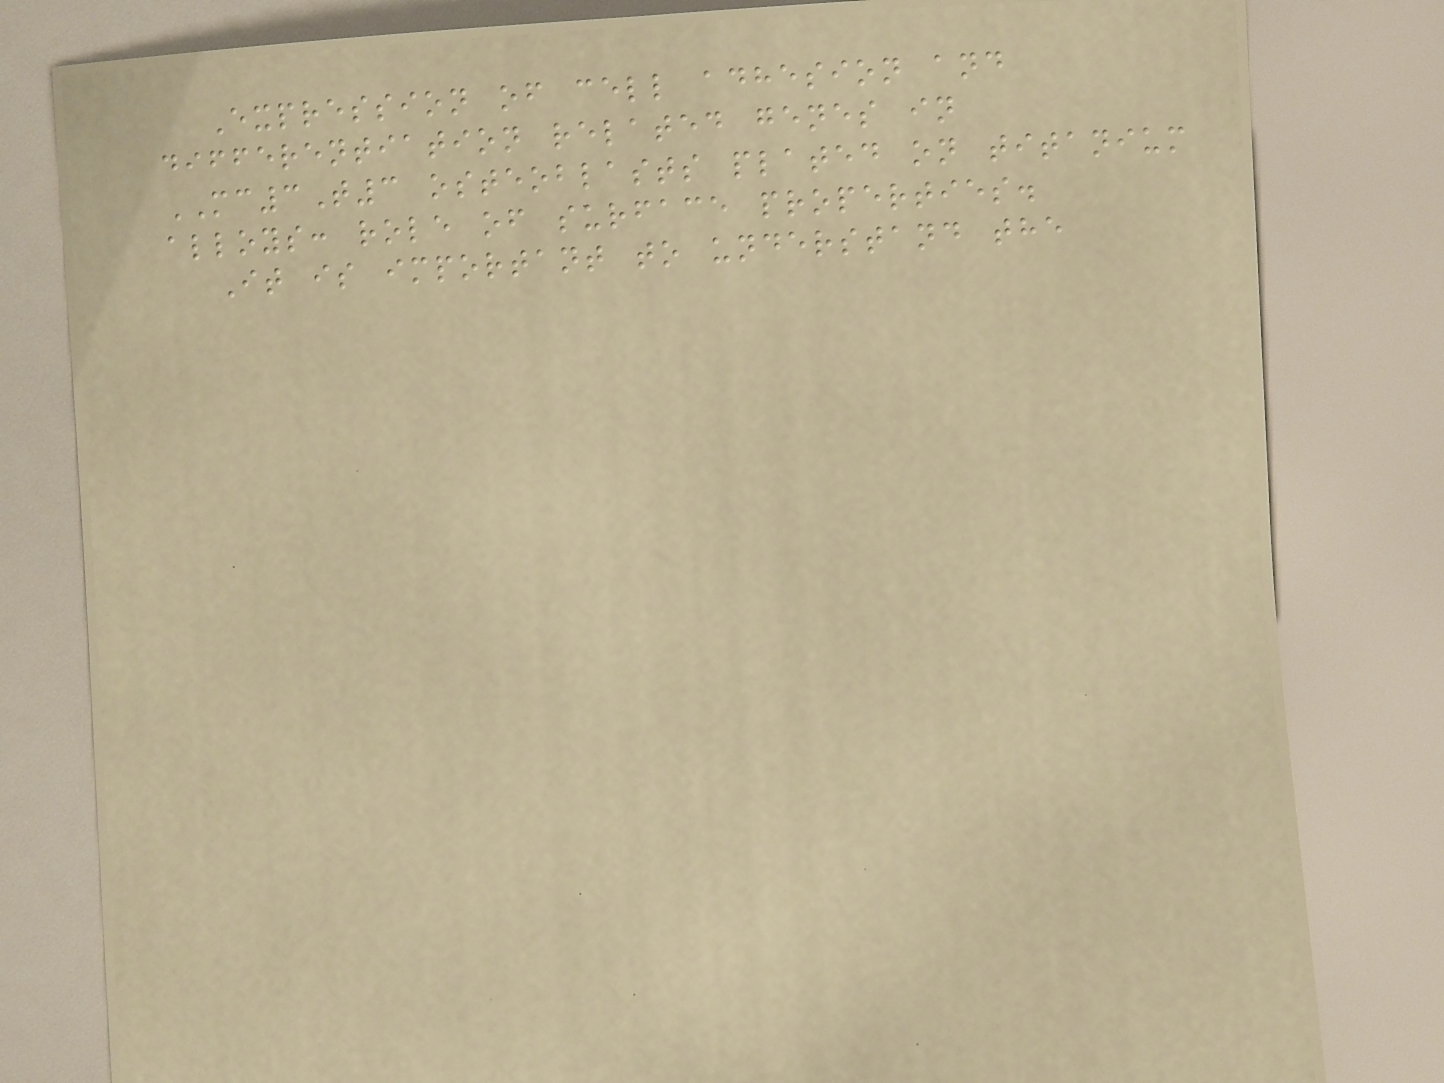Expression of cell adhesion and
differentiation related genes in
MC3T3 osteoblasts plated on titanium
alloys: role of surface properties.
It is important to understand the
